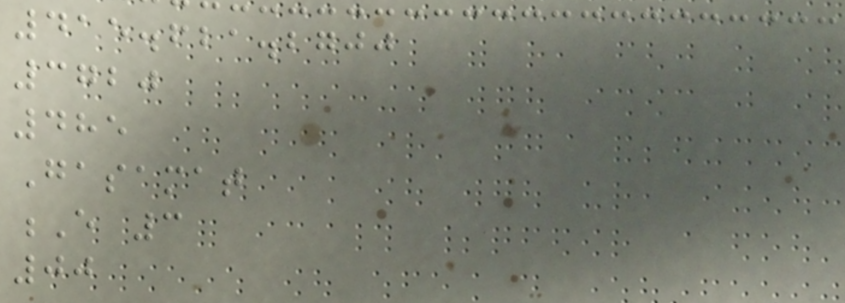415.621.2700
3720
485
Gasamat
E 3
00
